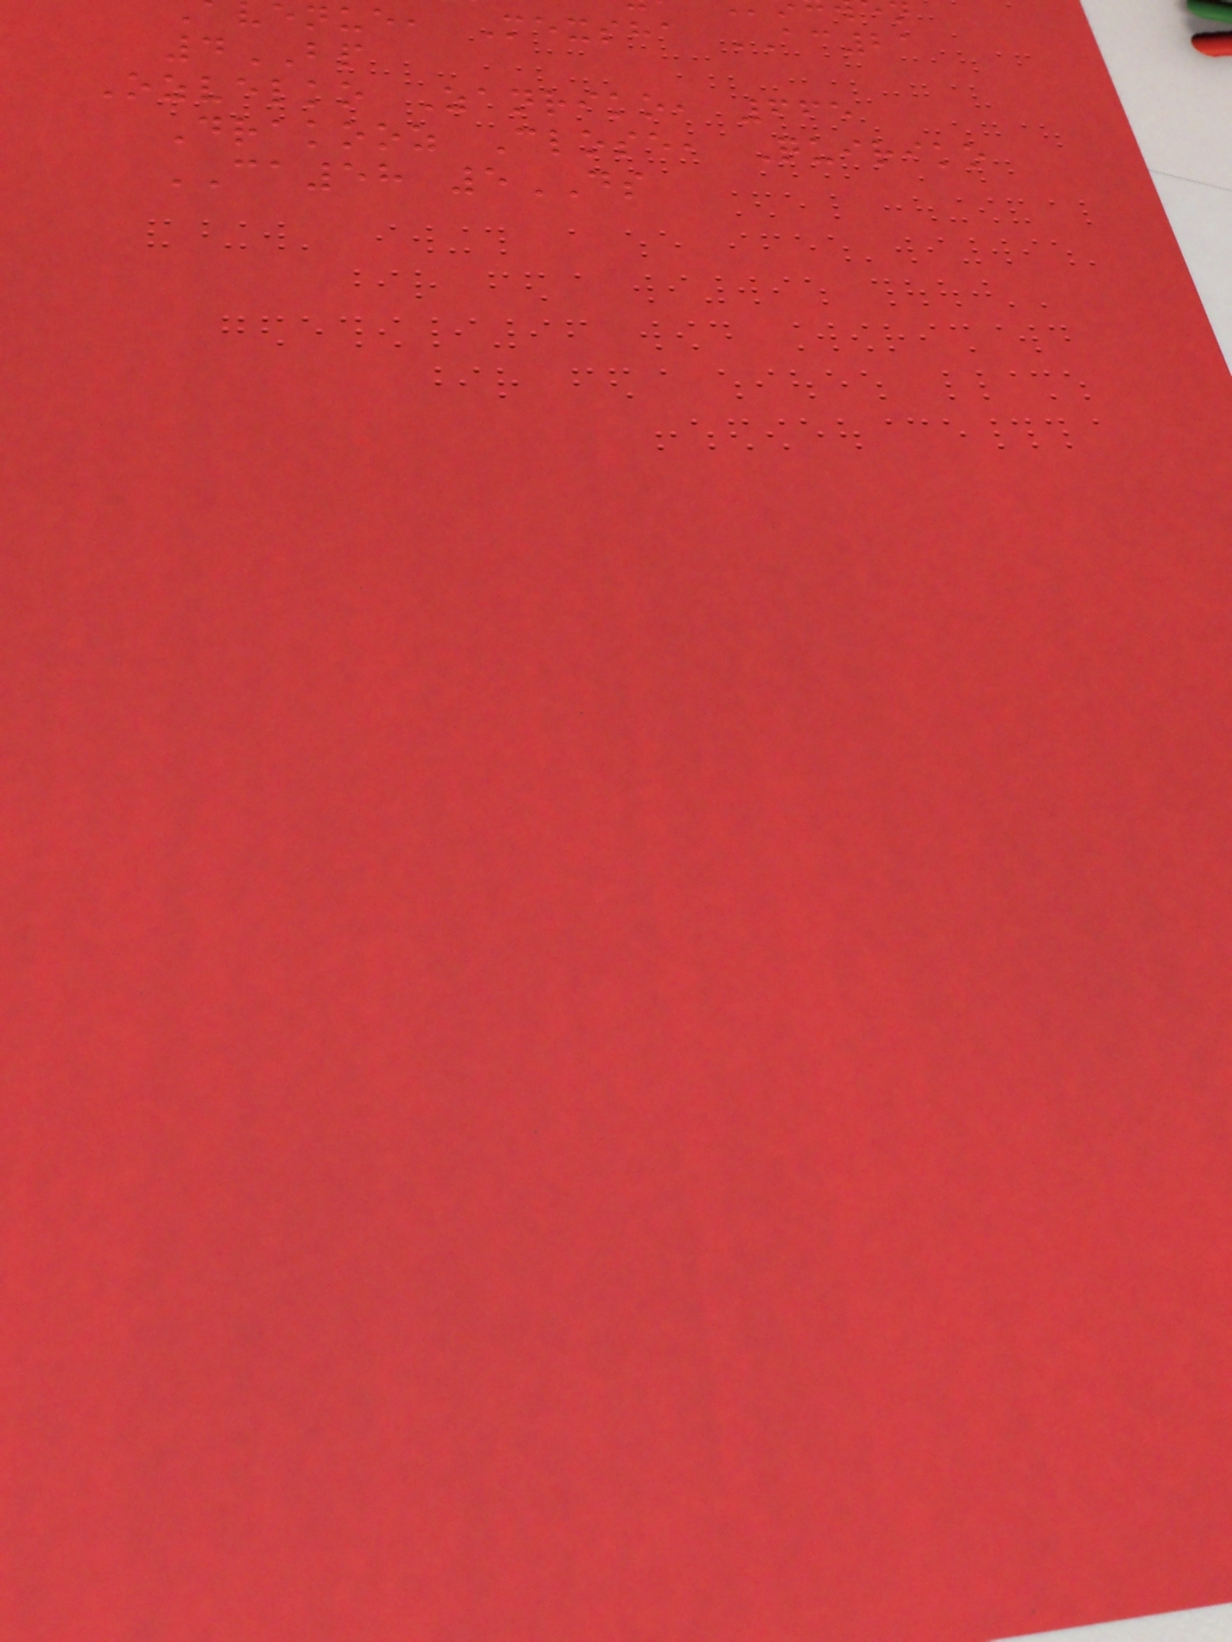enue, Mexsha AC21
4BP
Ozvelko Zanriko, 665
Drakooz Close, Quiriko
CA58 5DS
